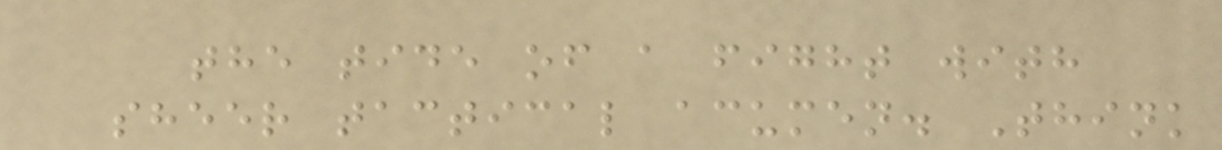the tide of a fight with
sheer tactical acumen. Think
